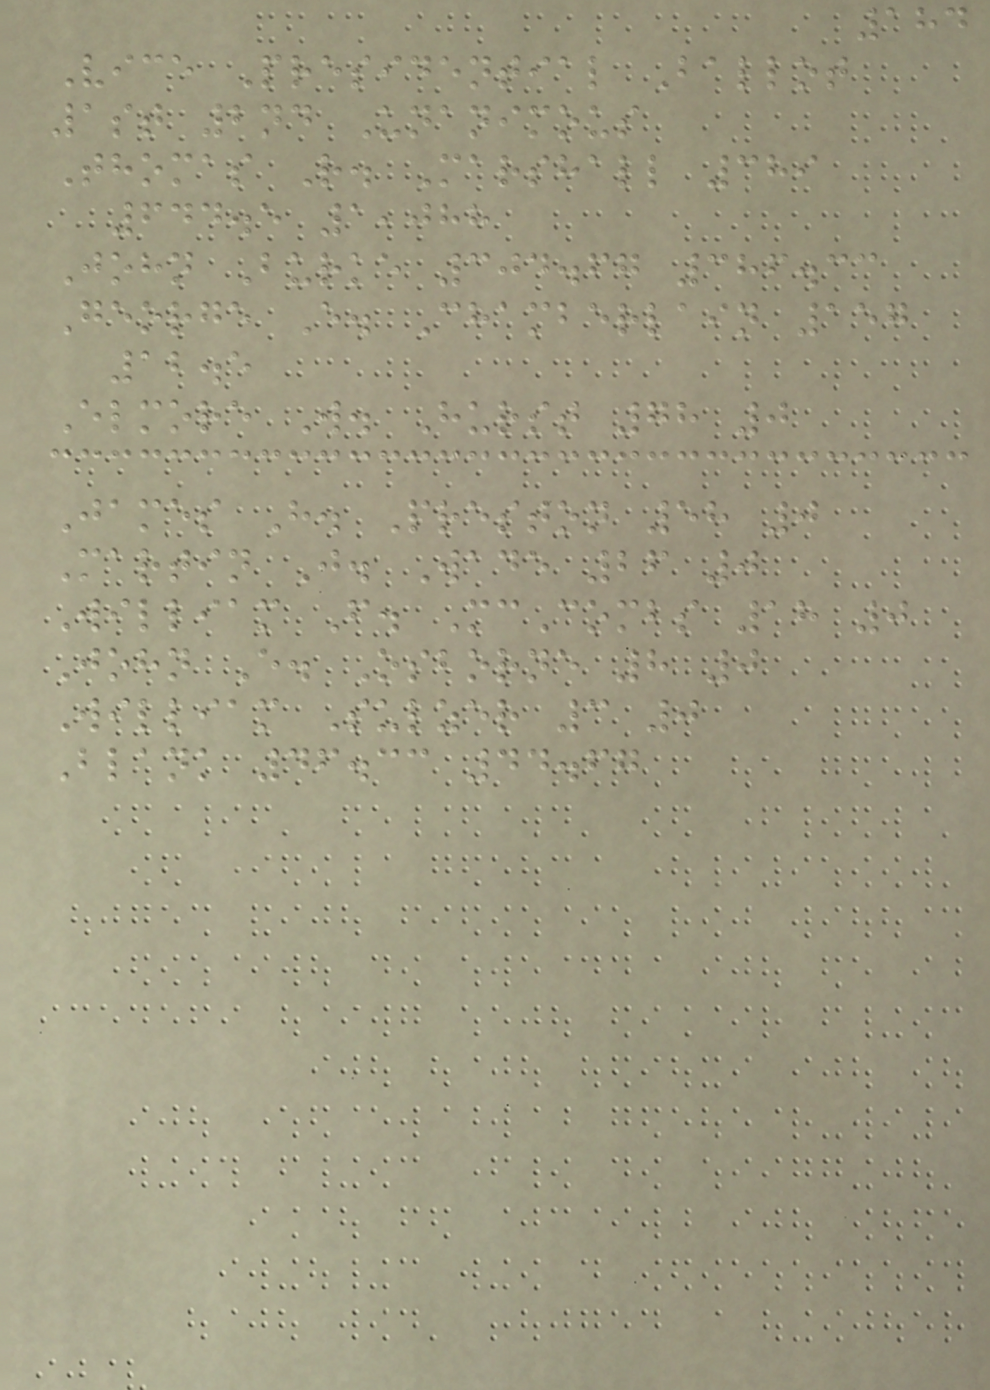184
Vice Presidential Ballot
1st 2nd Unanimous
Thomas R. Marshall 389
644.5 1,088
John Burke 304.67 386.33
George E. Chamberlain 157
12.5
Elmore W. Hurst 78 0
James H. Preston 58 0
Martin J. Wade 26 0
William F. McCombs 18 0
John E. Osborne 8 0
William Sulzer 3 0
Blank 46.33 44.67
